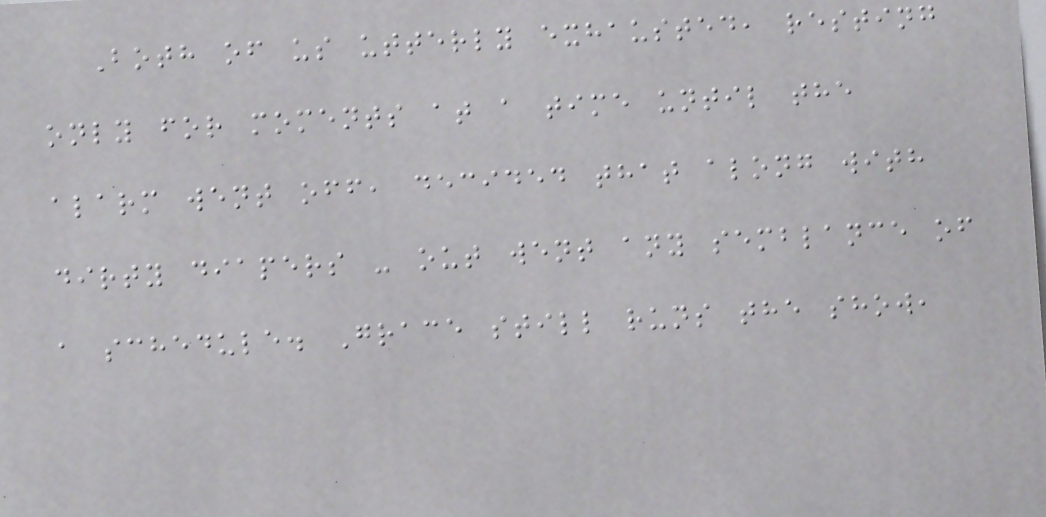Both of us utterly exhausted, resting
only for moments at a time until the
alarm went off, decided that along with
dirty diapers - out went any semblance of
a schedule. Grace still runs the show,
